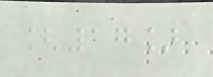[17]
